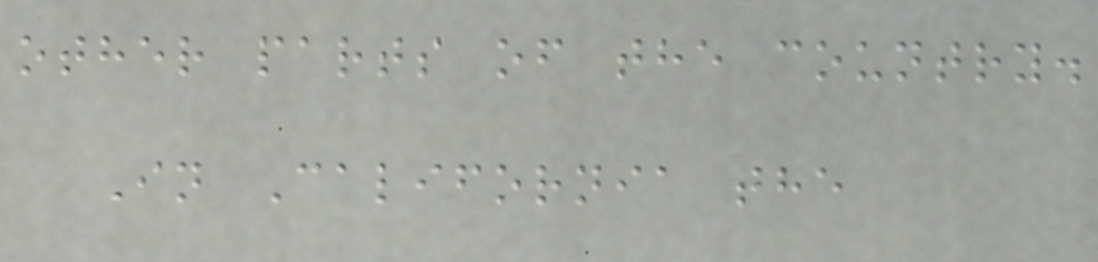other parts of the country.
In California the
